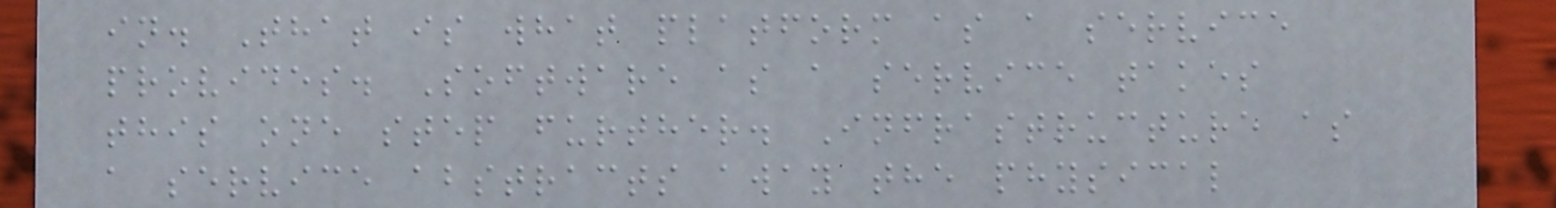in. That is what platform as a service
provides. Software as a service takes
this one step further. Infrastructure as
a service abstracts away the physical
